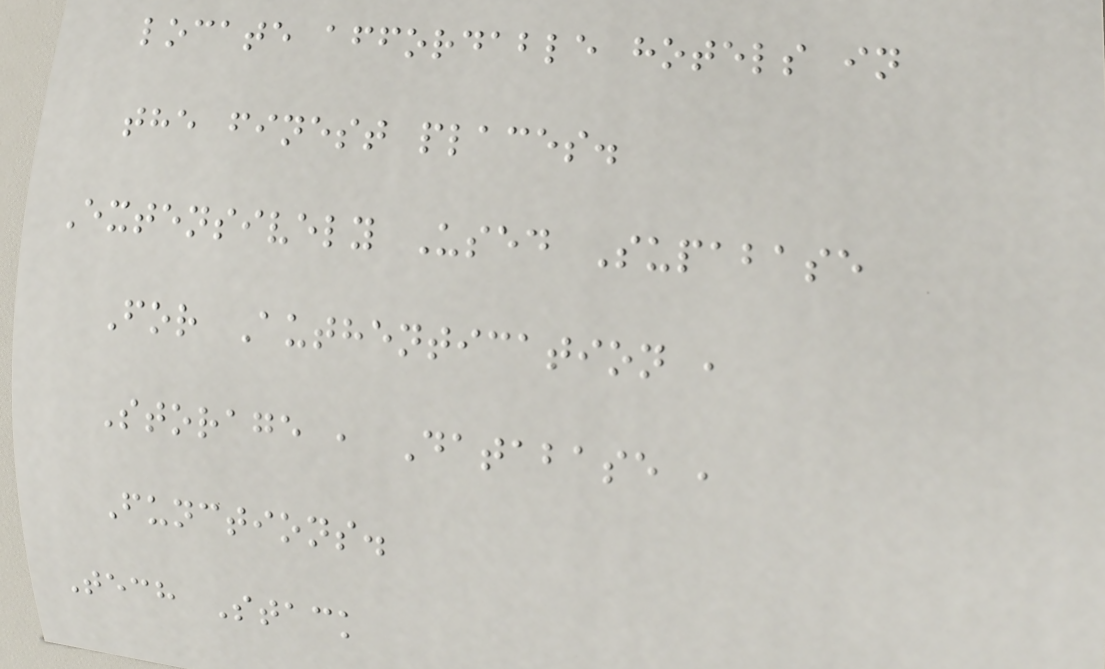locate affordable hotels in
the finest places.
Extensively Used Supabase
For Authentication ,
Storage , Database ,
Functions.
Tech Stack
